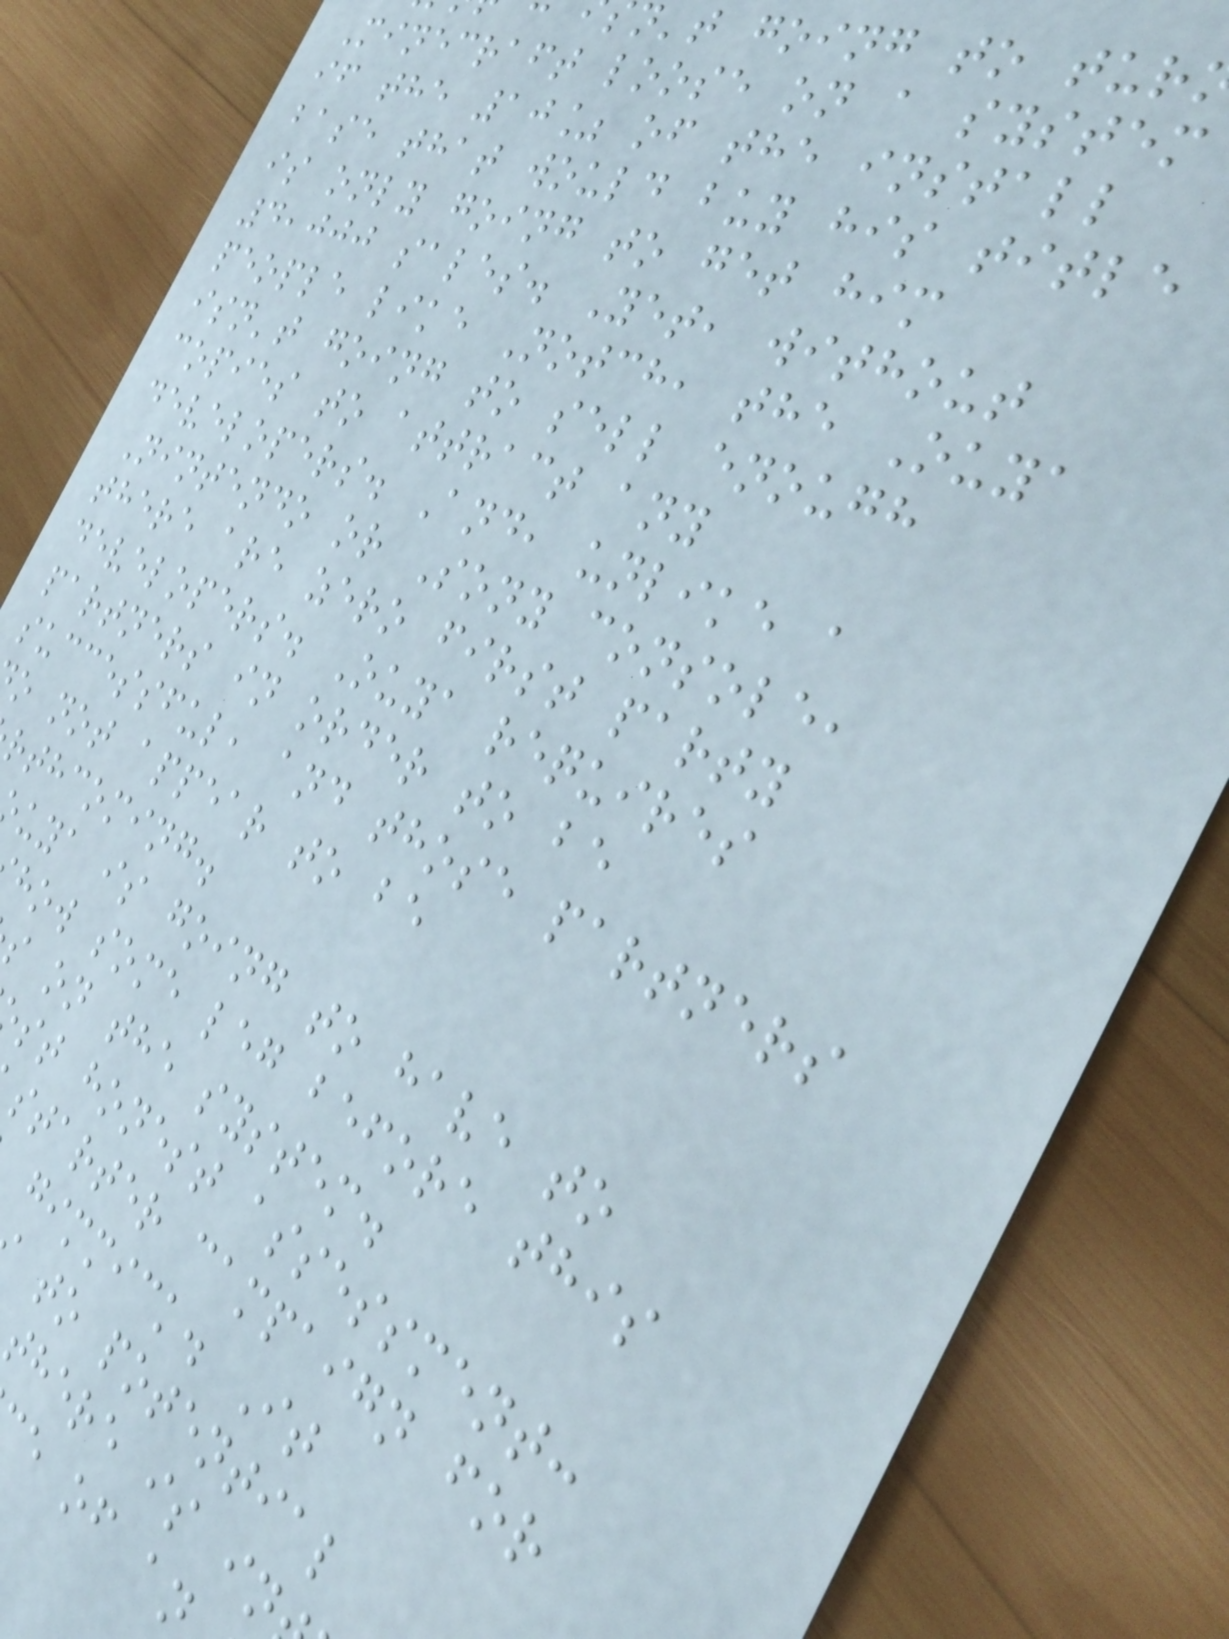n't going to tur
Minecraft loose on a system
if the 10% of the install
base that would buy his title
is only going to get him
4,000 sales. Yet, without
people like Notch, the Ouya
isn't going to sell enough
copies to attract any
developers. And, unlike a
Nintendo or Sony console,
there are zero first party
developers. Ouya requires
partners in order to be
successful, and those partners
o not appear to be
rthcoming.
uya is going to have to
how some leg before this
s on the system.
st honest assessment:
starter campaign for
gimmick. It
to potential
there is in
e of an
